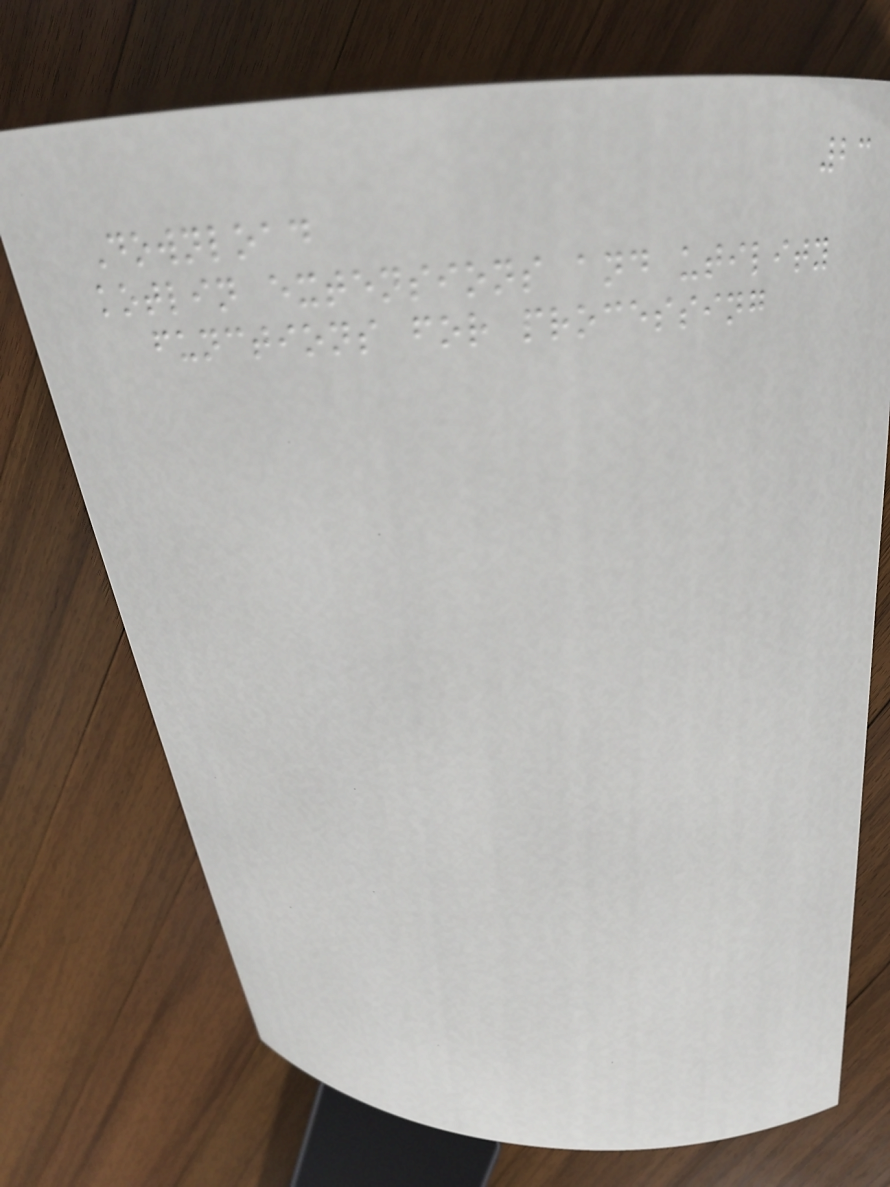23
Download
kotlin extensions and utility
functions for processing
